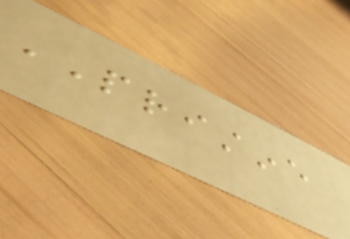PRISTINE
